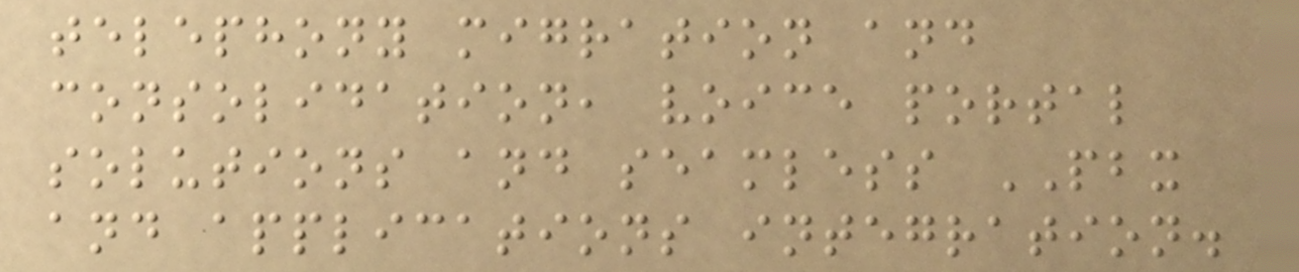telephony migration and
consolidation, voice portal
solutions and seamless PBX
and applications integration.
